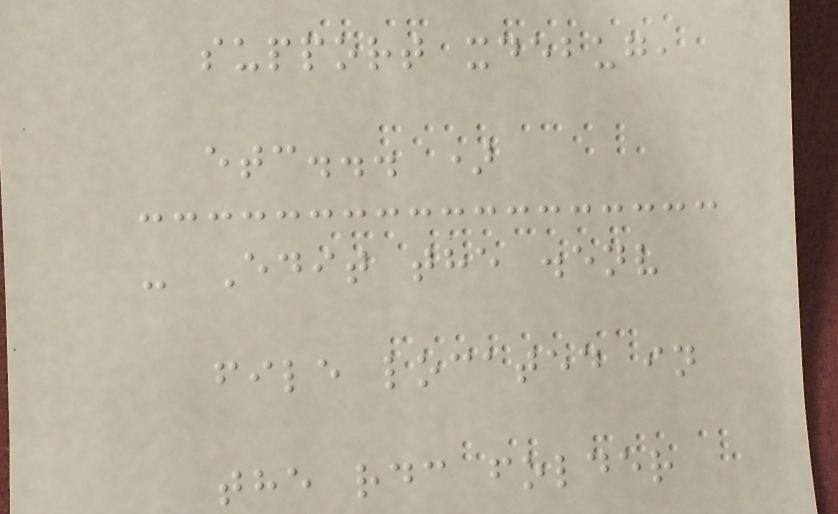support xdebug,
etc... )
- Edit the .env
file located in
the rdc folder
